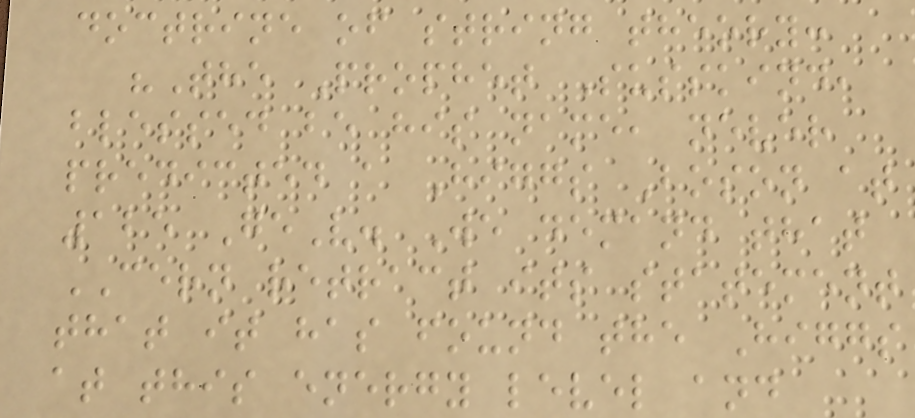doctrine of string theory:
"The Prophet Susskind,
blessed be his name, never
predicted a Higgs Boson at
125 GeV. We demand that
CERN retract its statement
that it has found the Higgs
at this energy level and
